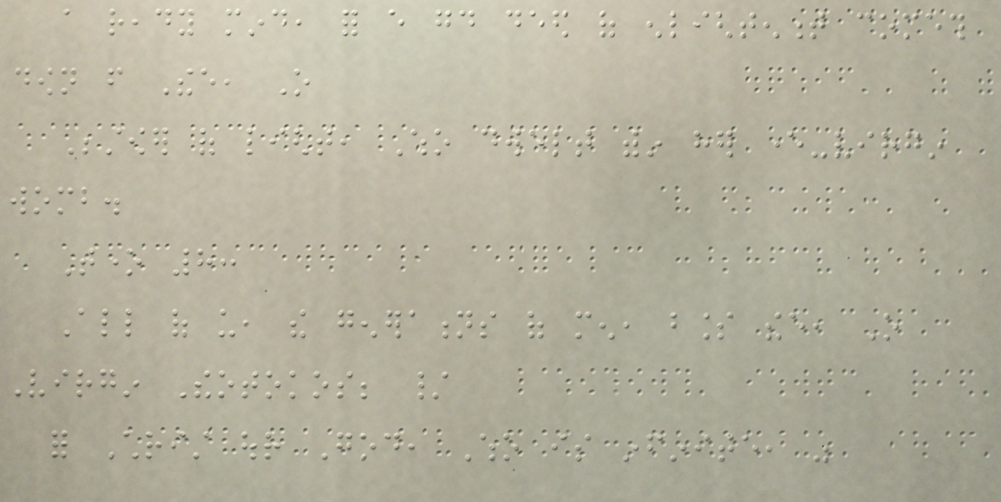a ready mind, for every good deed of enlightenment cometh
down from Thee, O
Bestower of light, Who dwelt within her ever-virgin
womb.
Tone 8:
All of us, the generations of men, bless thee, O
Virgin Theotokos; /
for Christ our God, Who is infinite, was
